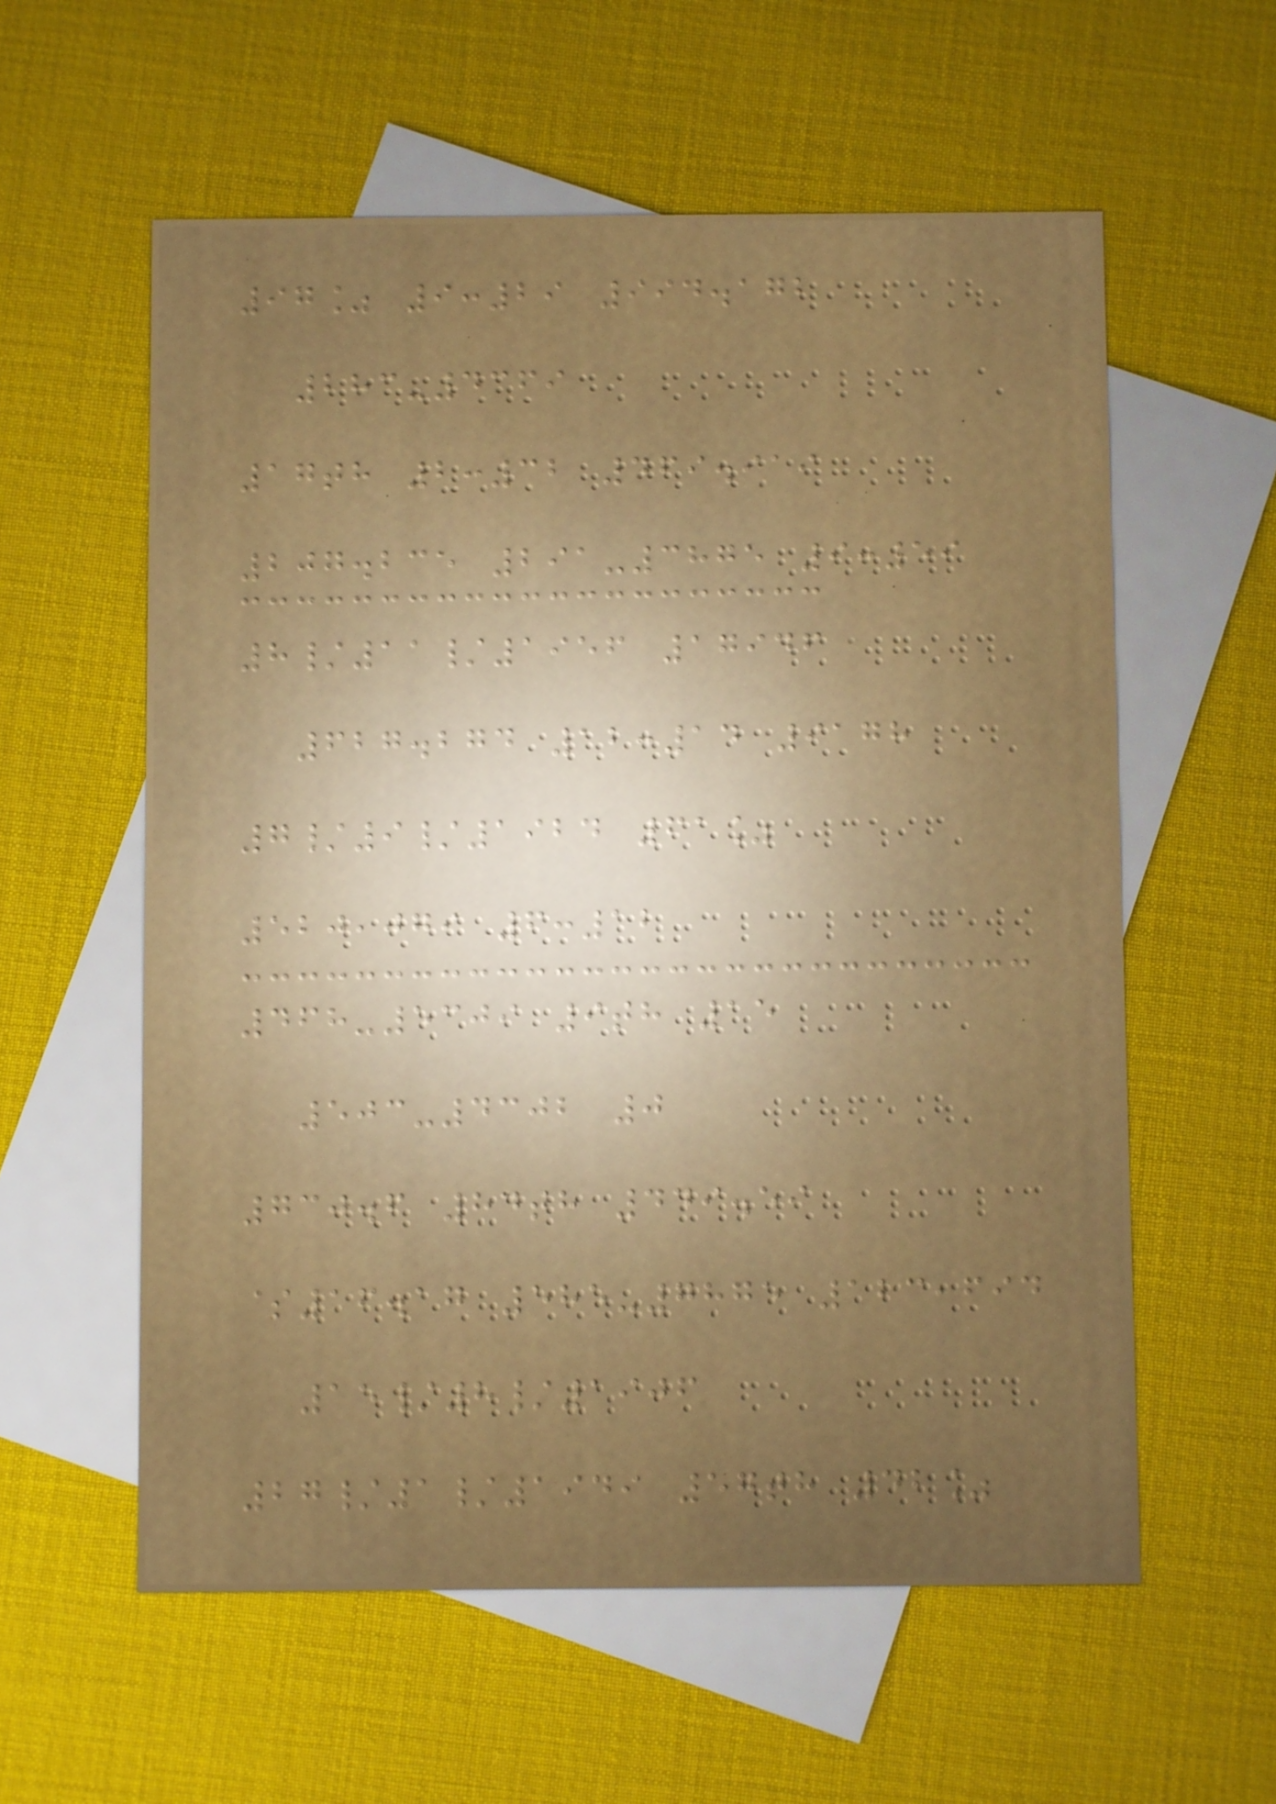97% 9:29 994.172
283-4369
17th 2:32 469.919
207.235 291-3875 9:59
8/11/1956 17946
627.274 12:14 9178
7/9/1924 61%
520,079 6:12
468-5309 9th 15
503-4302 0
730.6 84th 449.59
$16.17 585-7875 123,694
15/8/1906
27/1/1949 57th 42%
